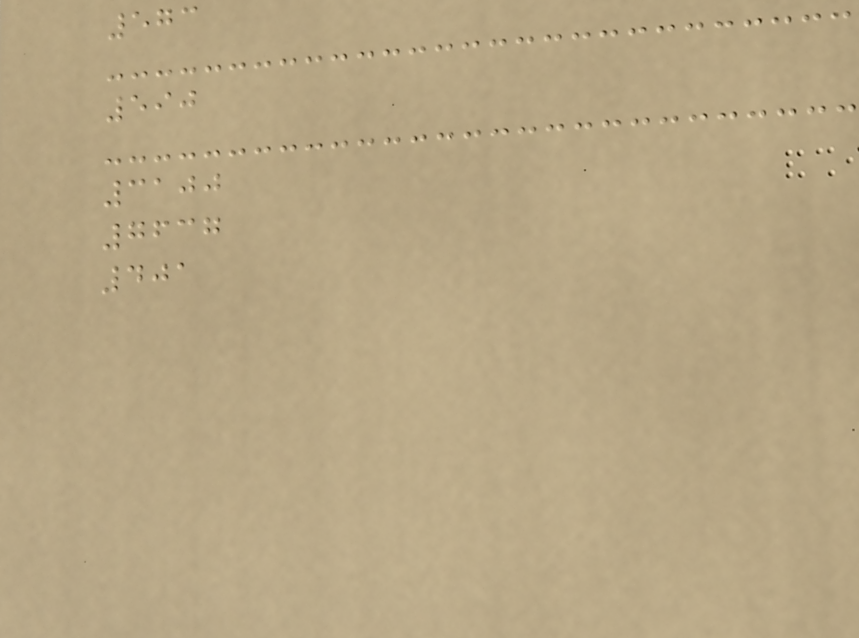573
590
3100
7637
401
